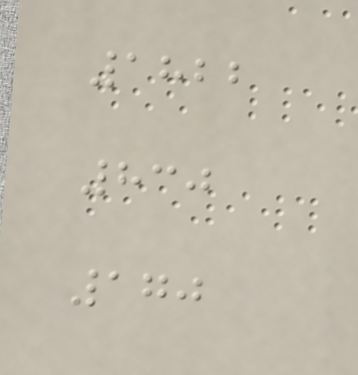1822
830
170
